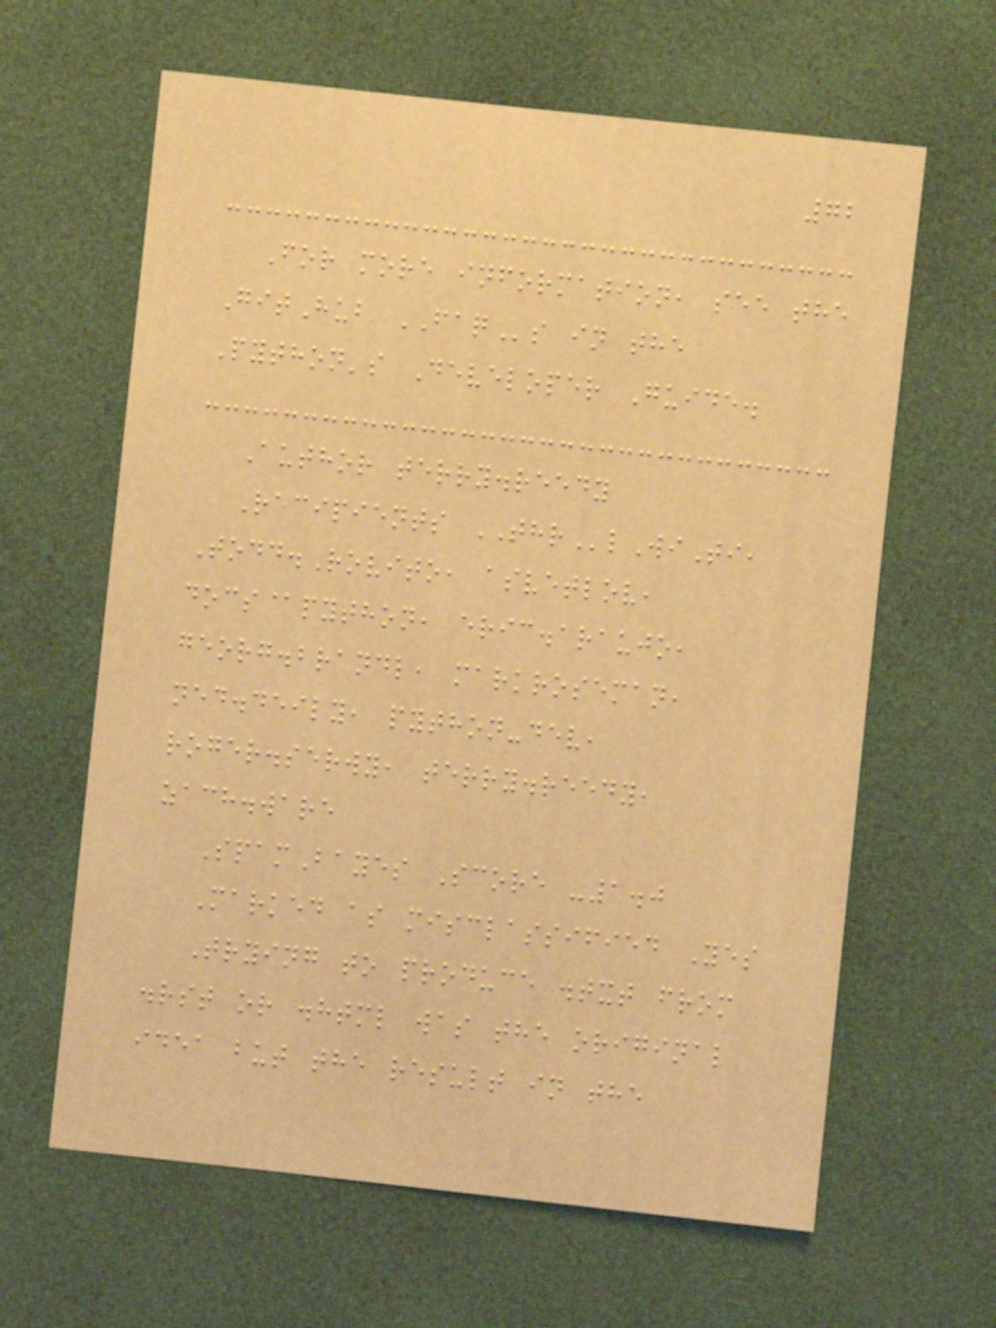72
For more information, see the
GitHub FAQs in the
Python's Developer Guide.
Author terry.reedy
Recipients THRlWiTi,
Todd.Rovito, asvetlov,
docs@python, eric.araujo,
georg.brandl, markroseman,
ned.deily, python-dev,
roger.serwy, terry.reedy,
zach.ware
SpamBayes Score -1.0
Marked as misclassified Yes
Trying to produce .txt from
.rst or .html was the original
idea but the result in the
